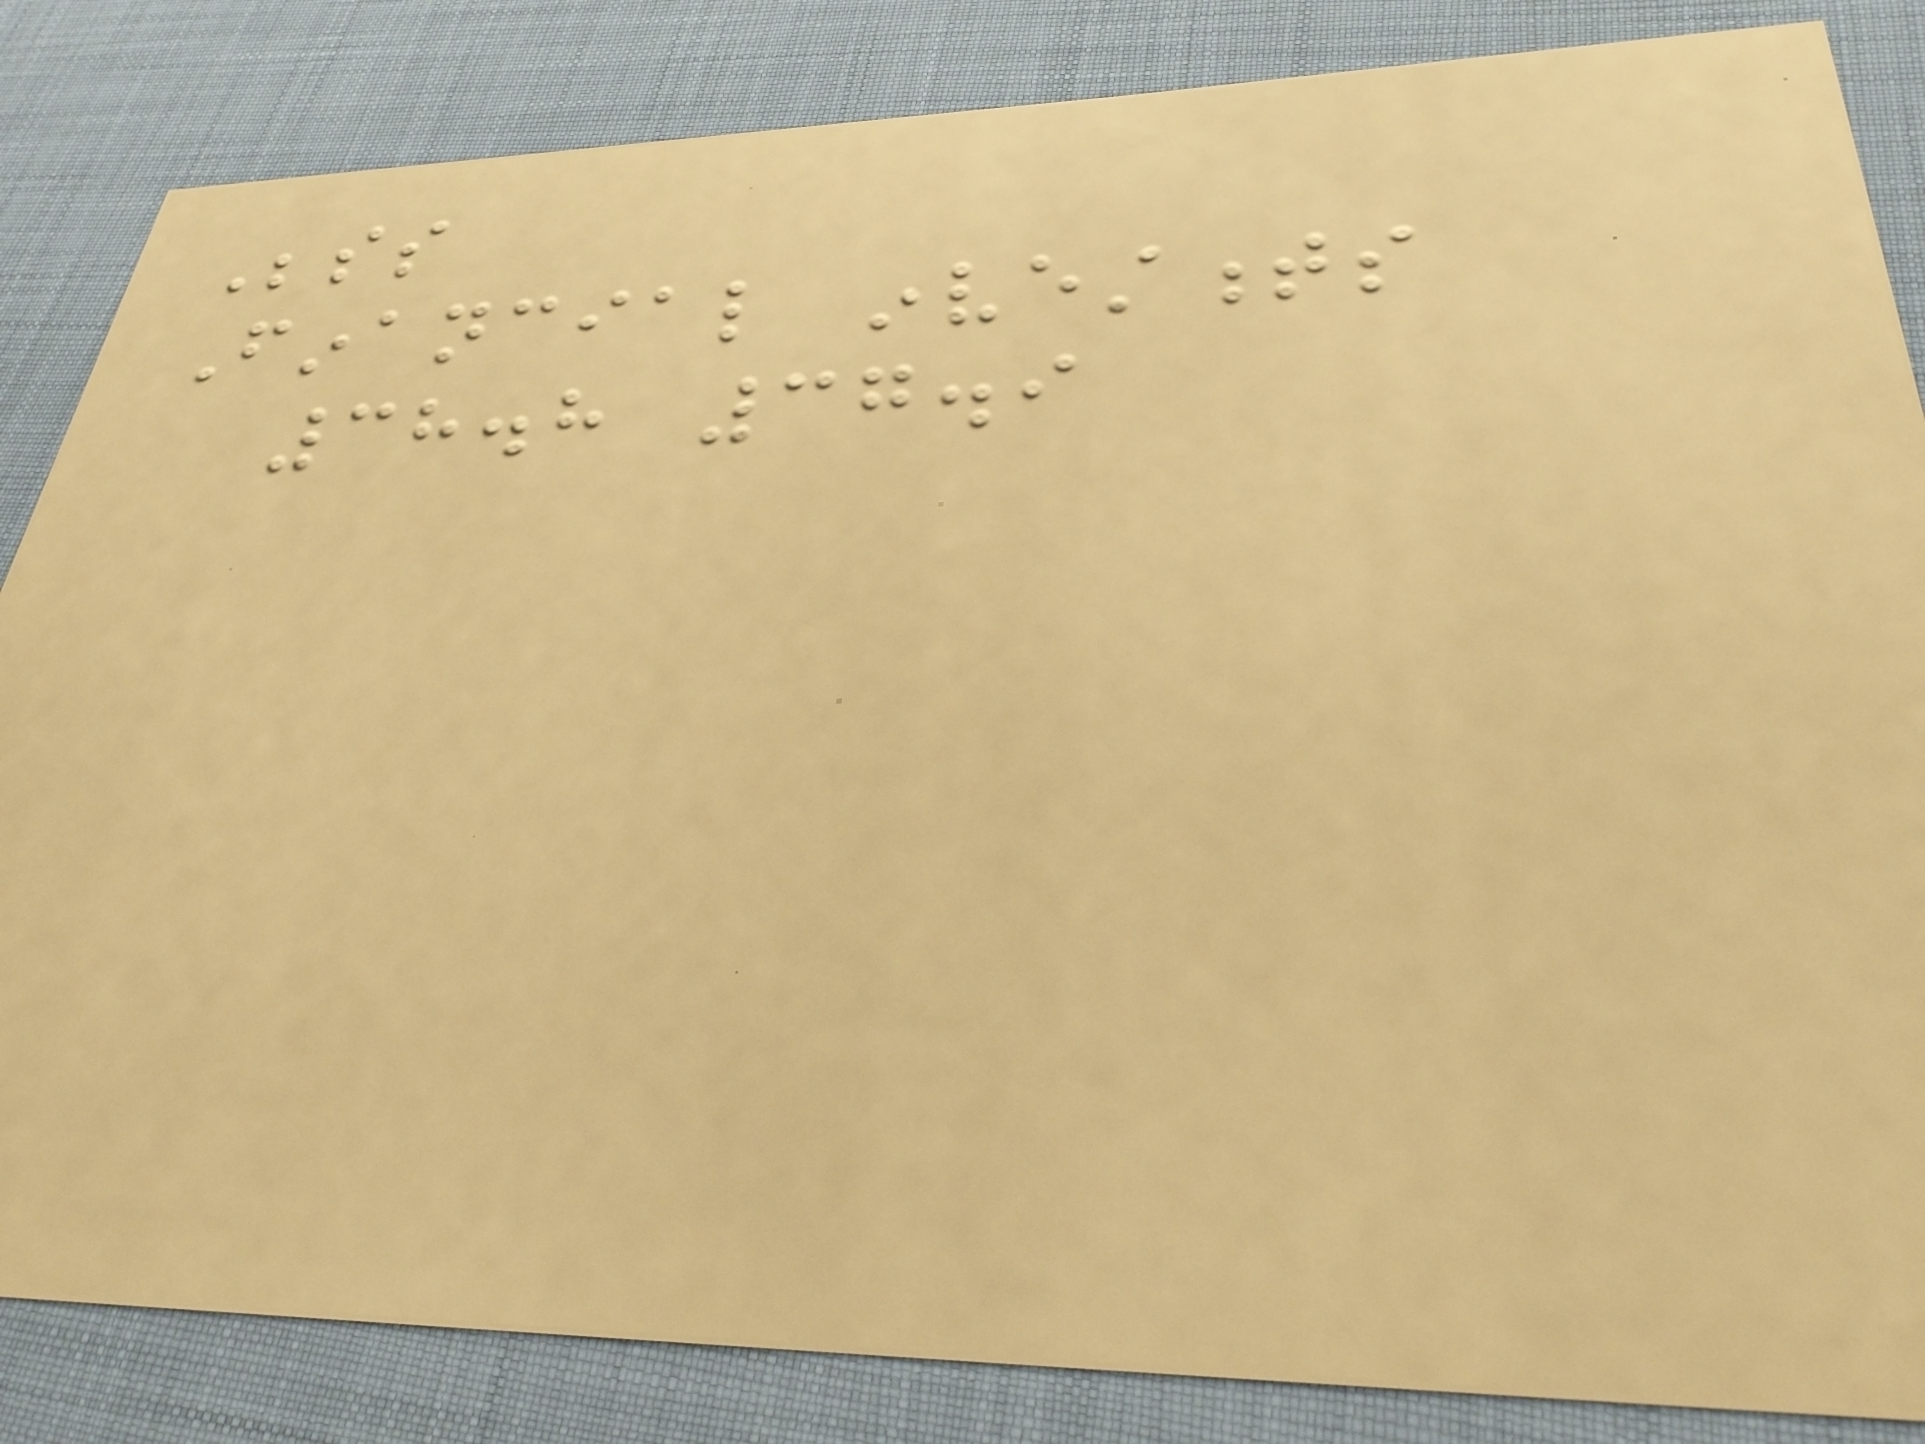Besides
Financial investments
38.8 37.9
